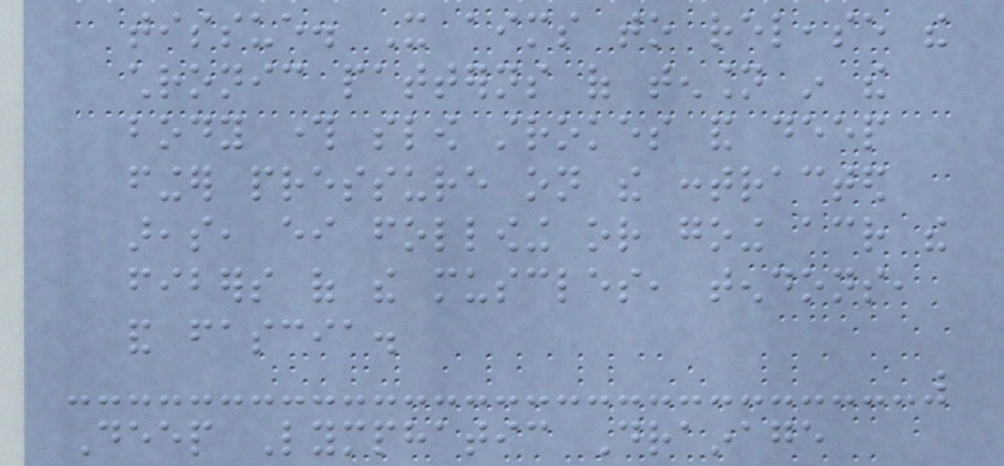tissue. It aims to release the
chronic patterns of tension in the
body through slow strokes and deep
finger pressure on the contracted
areas, either following or going across the
fibers of the muscles, tendons,
and fascia.
Deep Lymphatic Drainage
